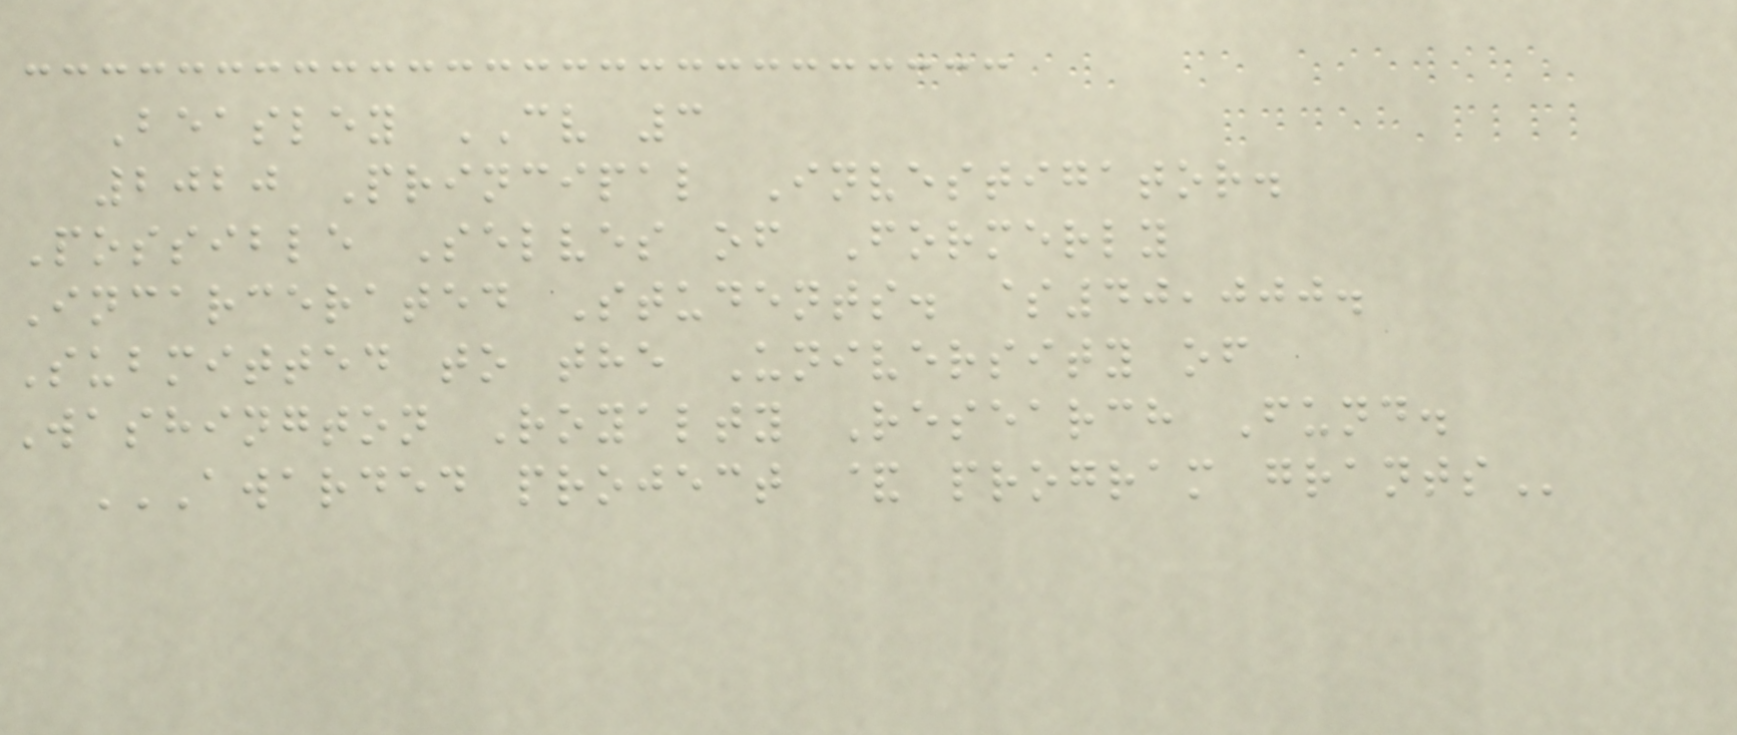Beasley CV 3
2020 Principal Investigator.
Possible Selves of Formerly
Incarcerated Students. $40,000.
Submitted to the University of
Washington Royalty Research Fund.
AWARDED PROJECT & PROGRAM GRANTS
